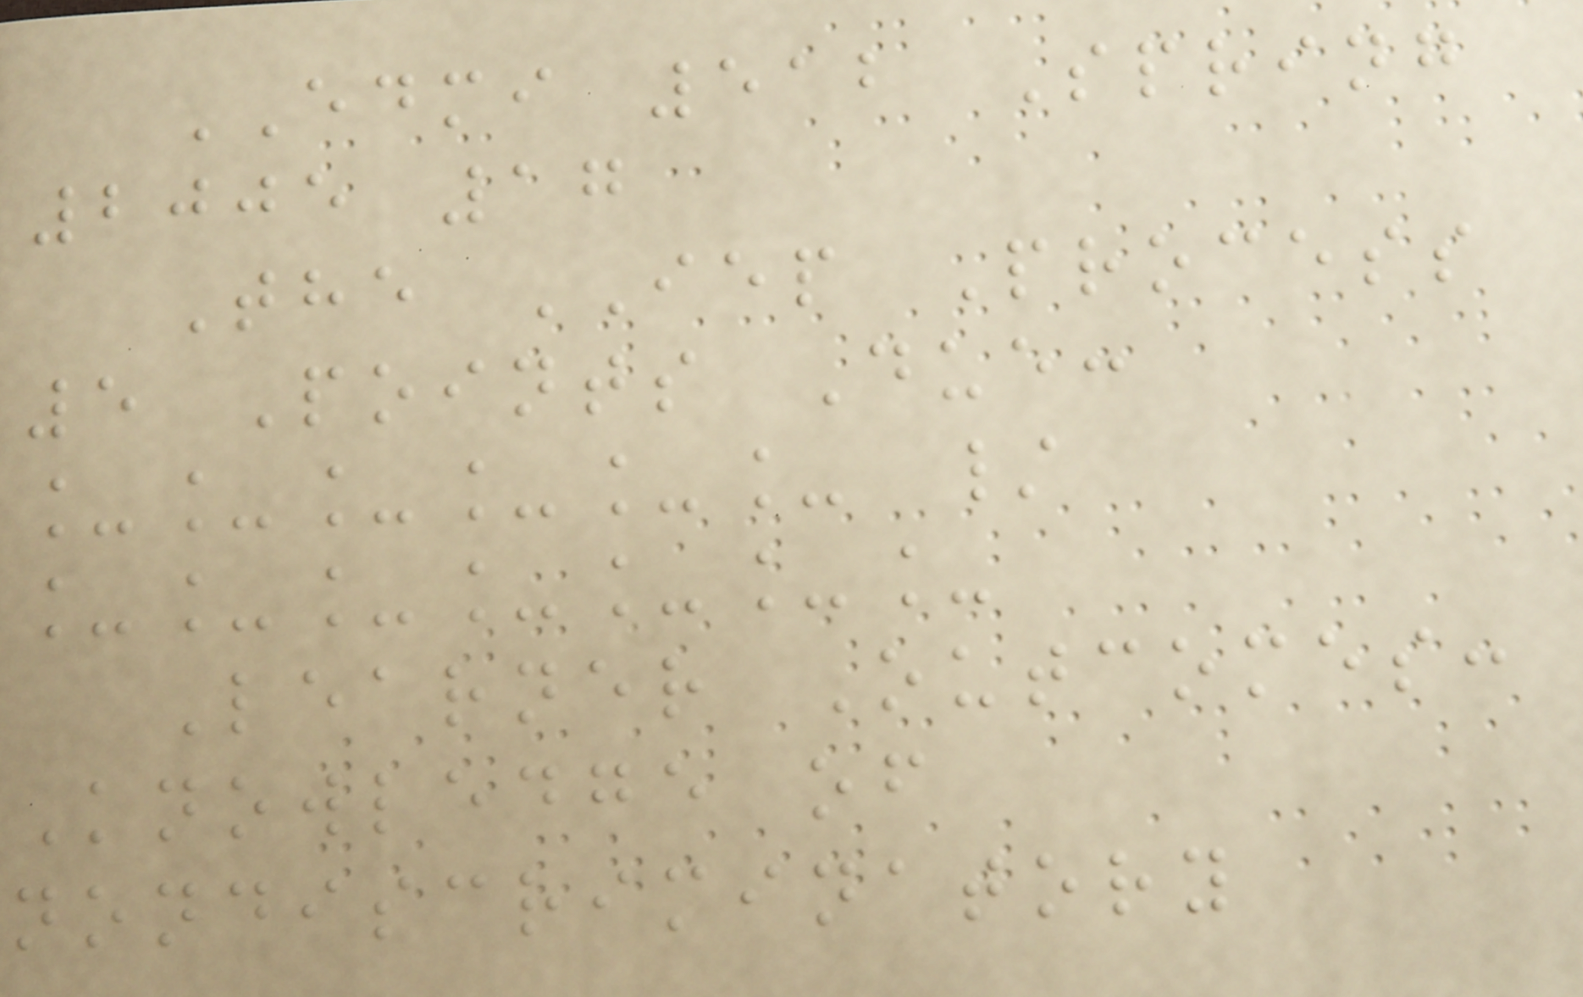EDMI 512 Spring
2005 17
The IEP Process
5 Points Due:
______ /
_______
Learner Outcomes:
Knowledge of
nondiscriminatory
